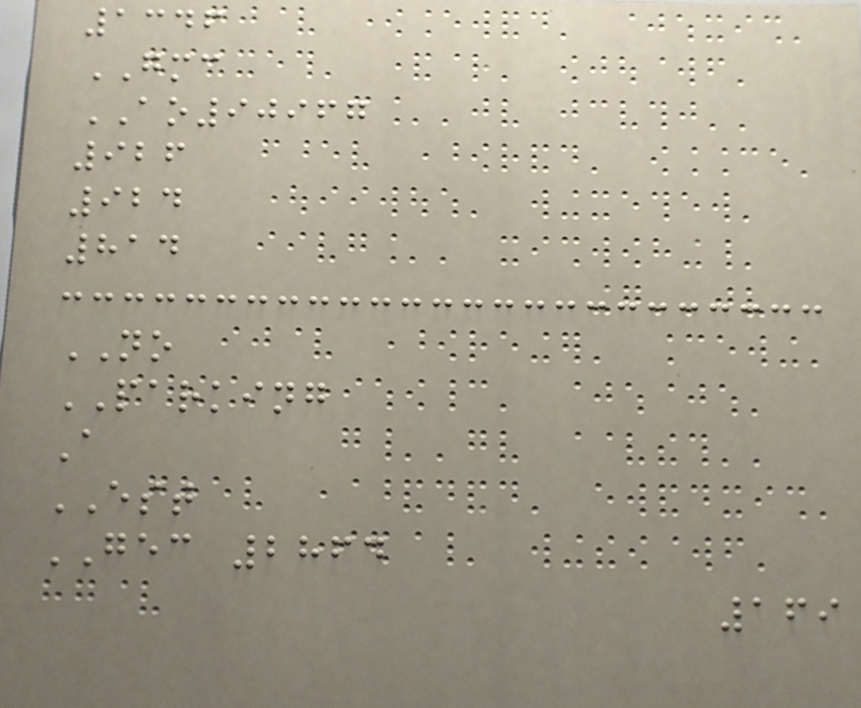1346
GMC
AO90967
926
924
814
NO
PARKING
A
EST
GEC 2864
169
